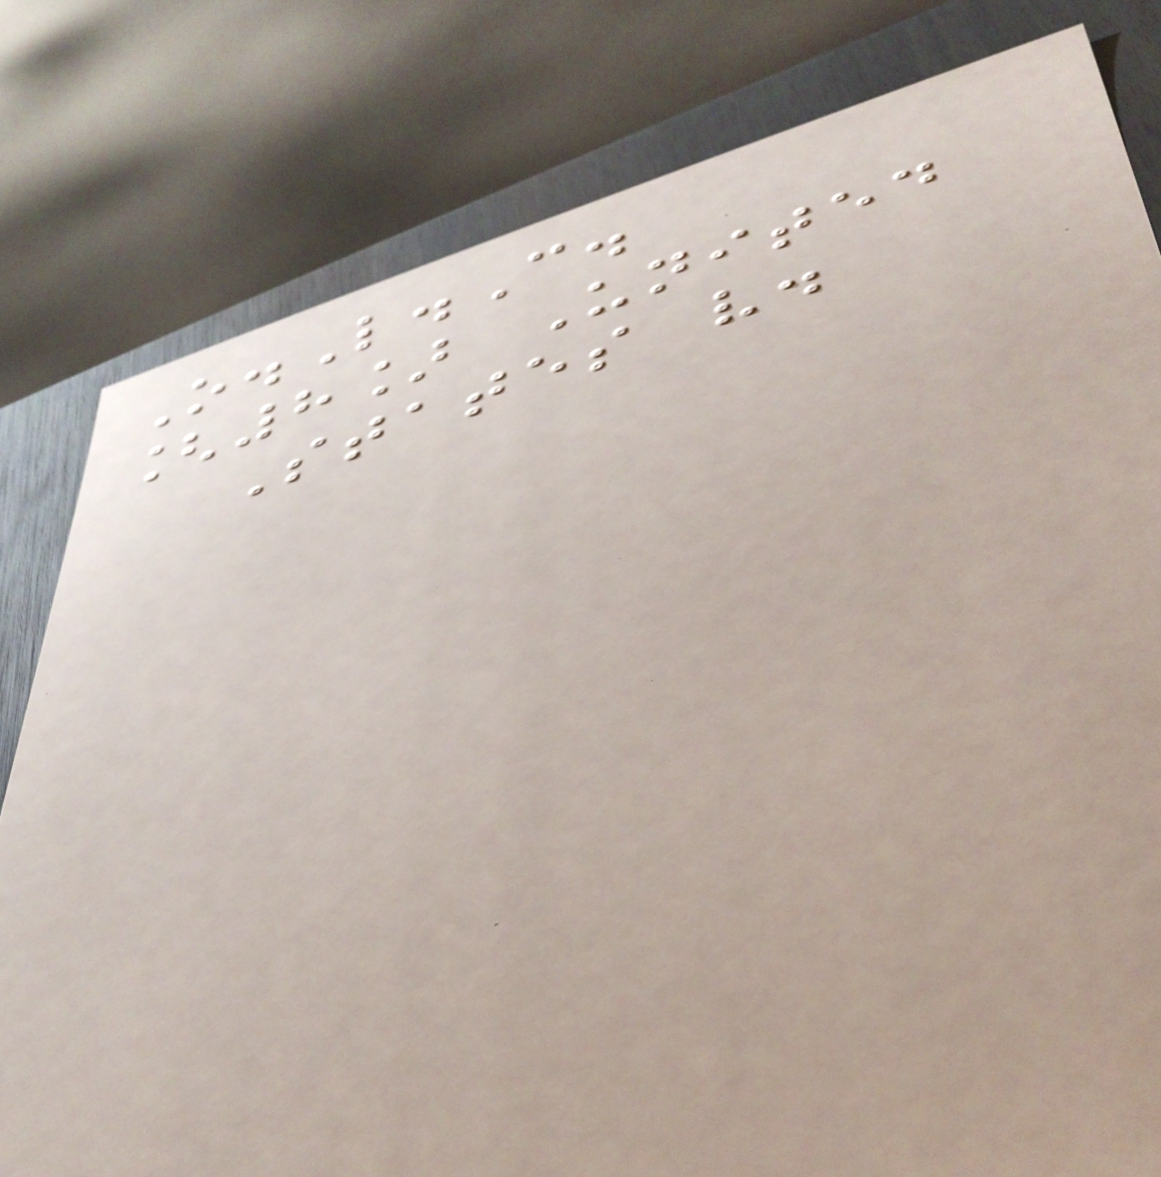O.L.C.
[8] United
States v.
